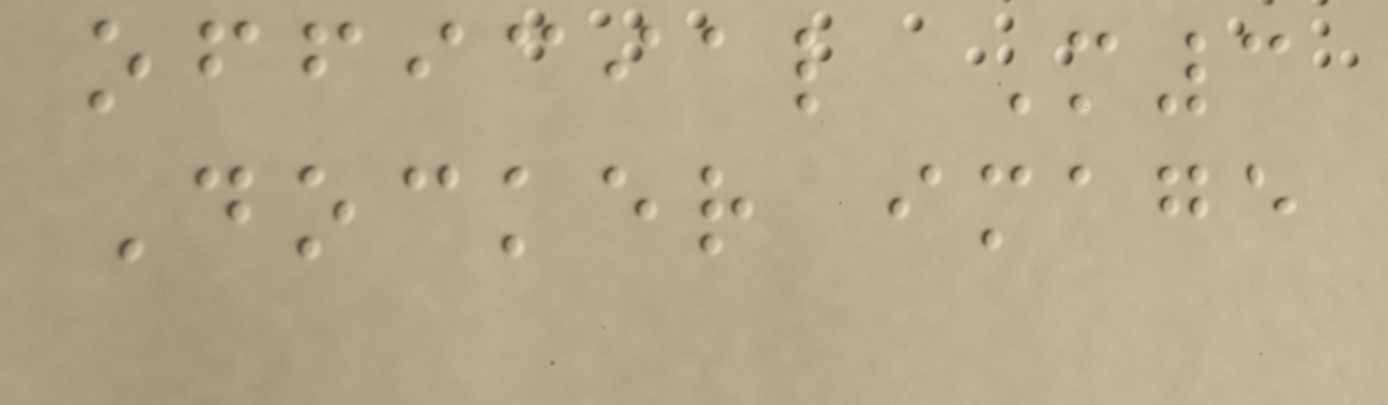official M3
Docker image
